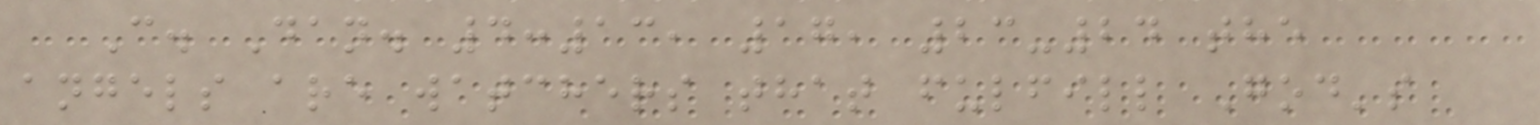C. Dan. 4:13, 17, 23-24 the
angels are watchers that fulfill God's
